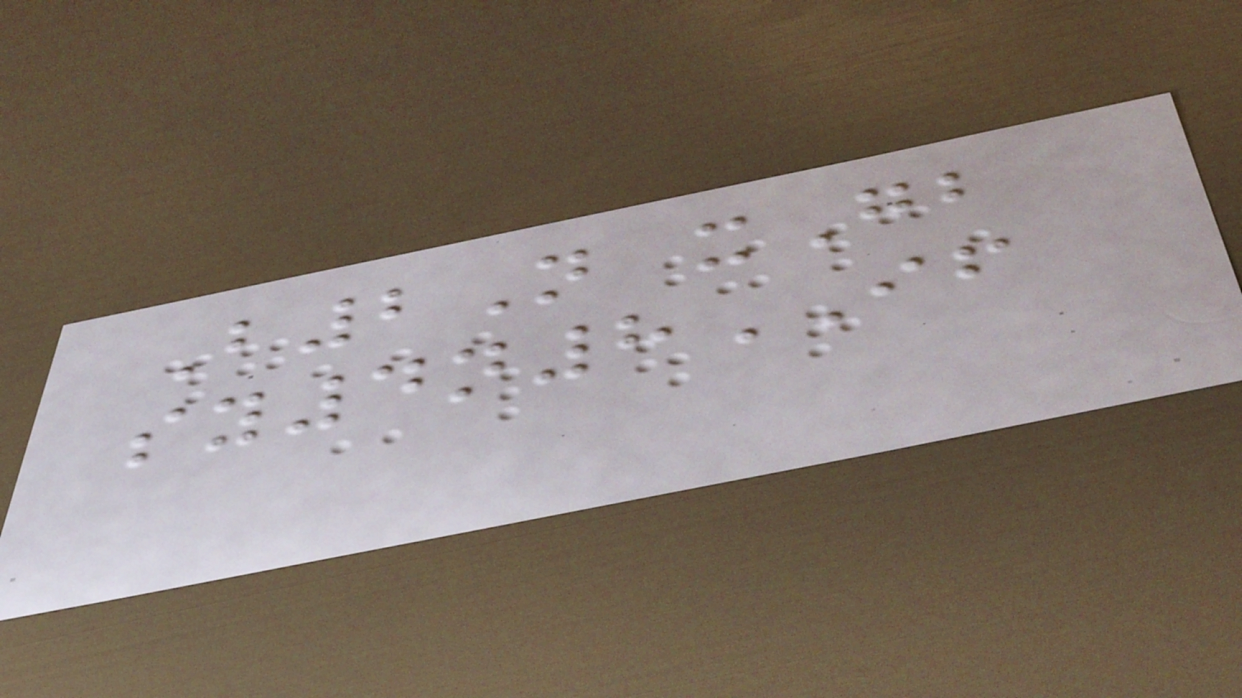B2N xGb
sy4n8IF
